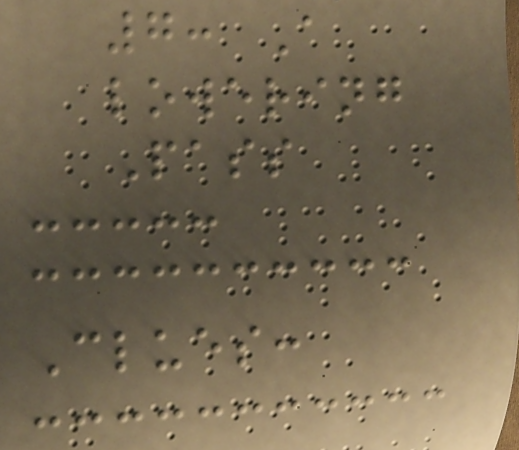7: A
lowering
Pass
Clues:
